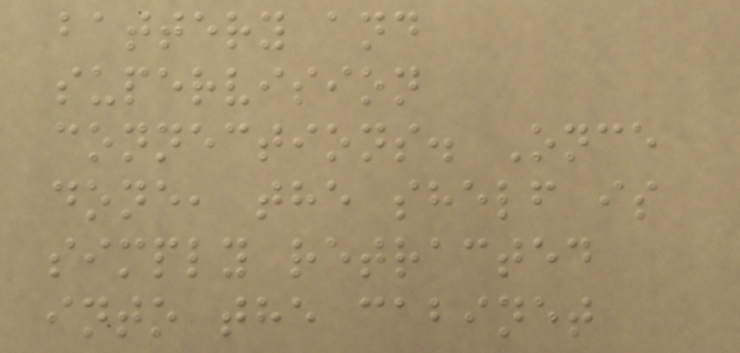battery and
supervision
connections. Once
done, the shelf is
simply retracted
into the cabinet
